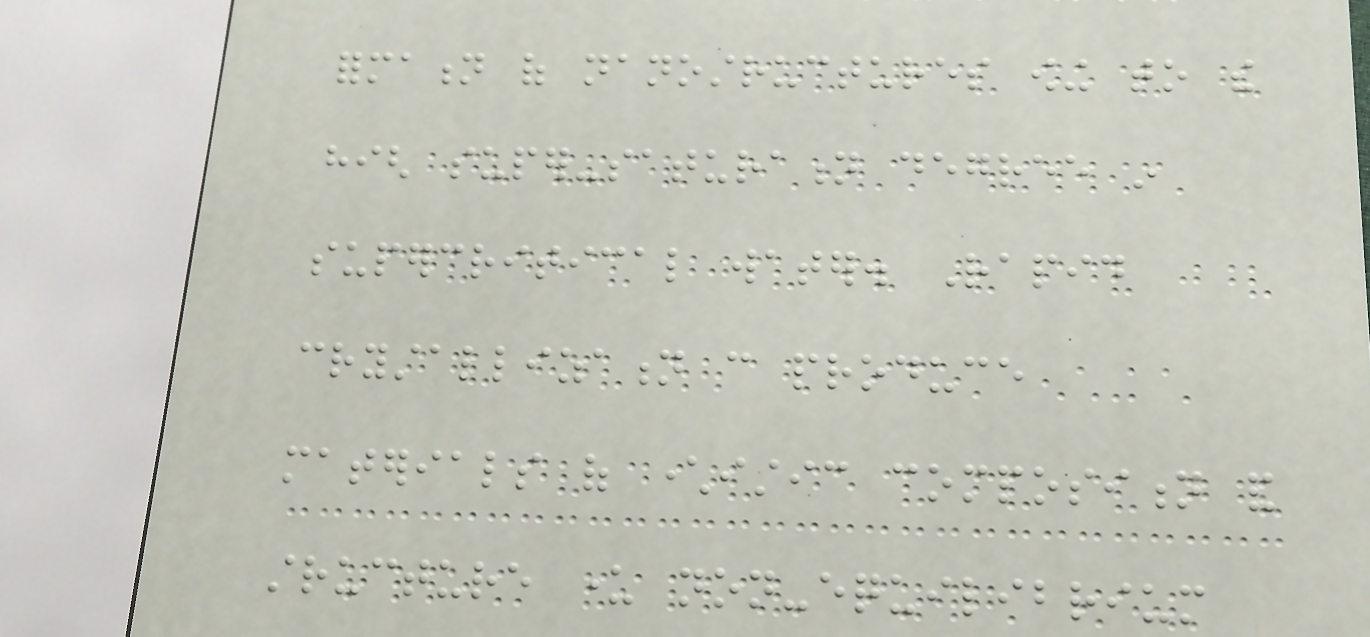formation of nanostructures owing to the
high super-saturation degree in
supercritical water. Rapid
crystallization can produce
materials of characteristic composition and
structure under non-equilibrium
